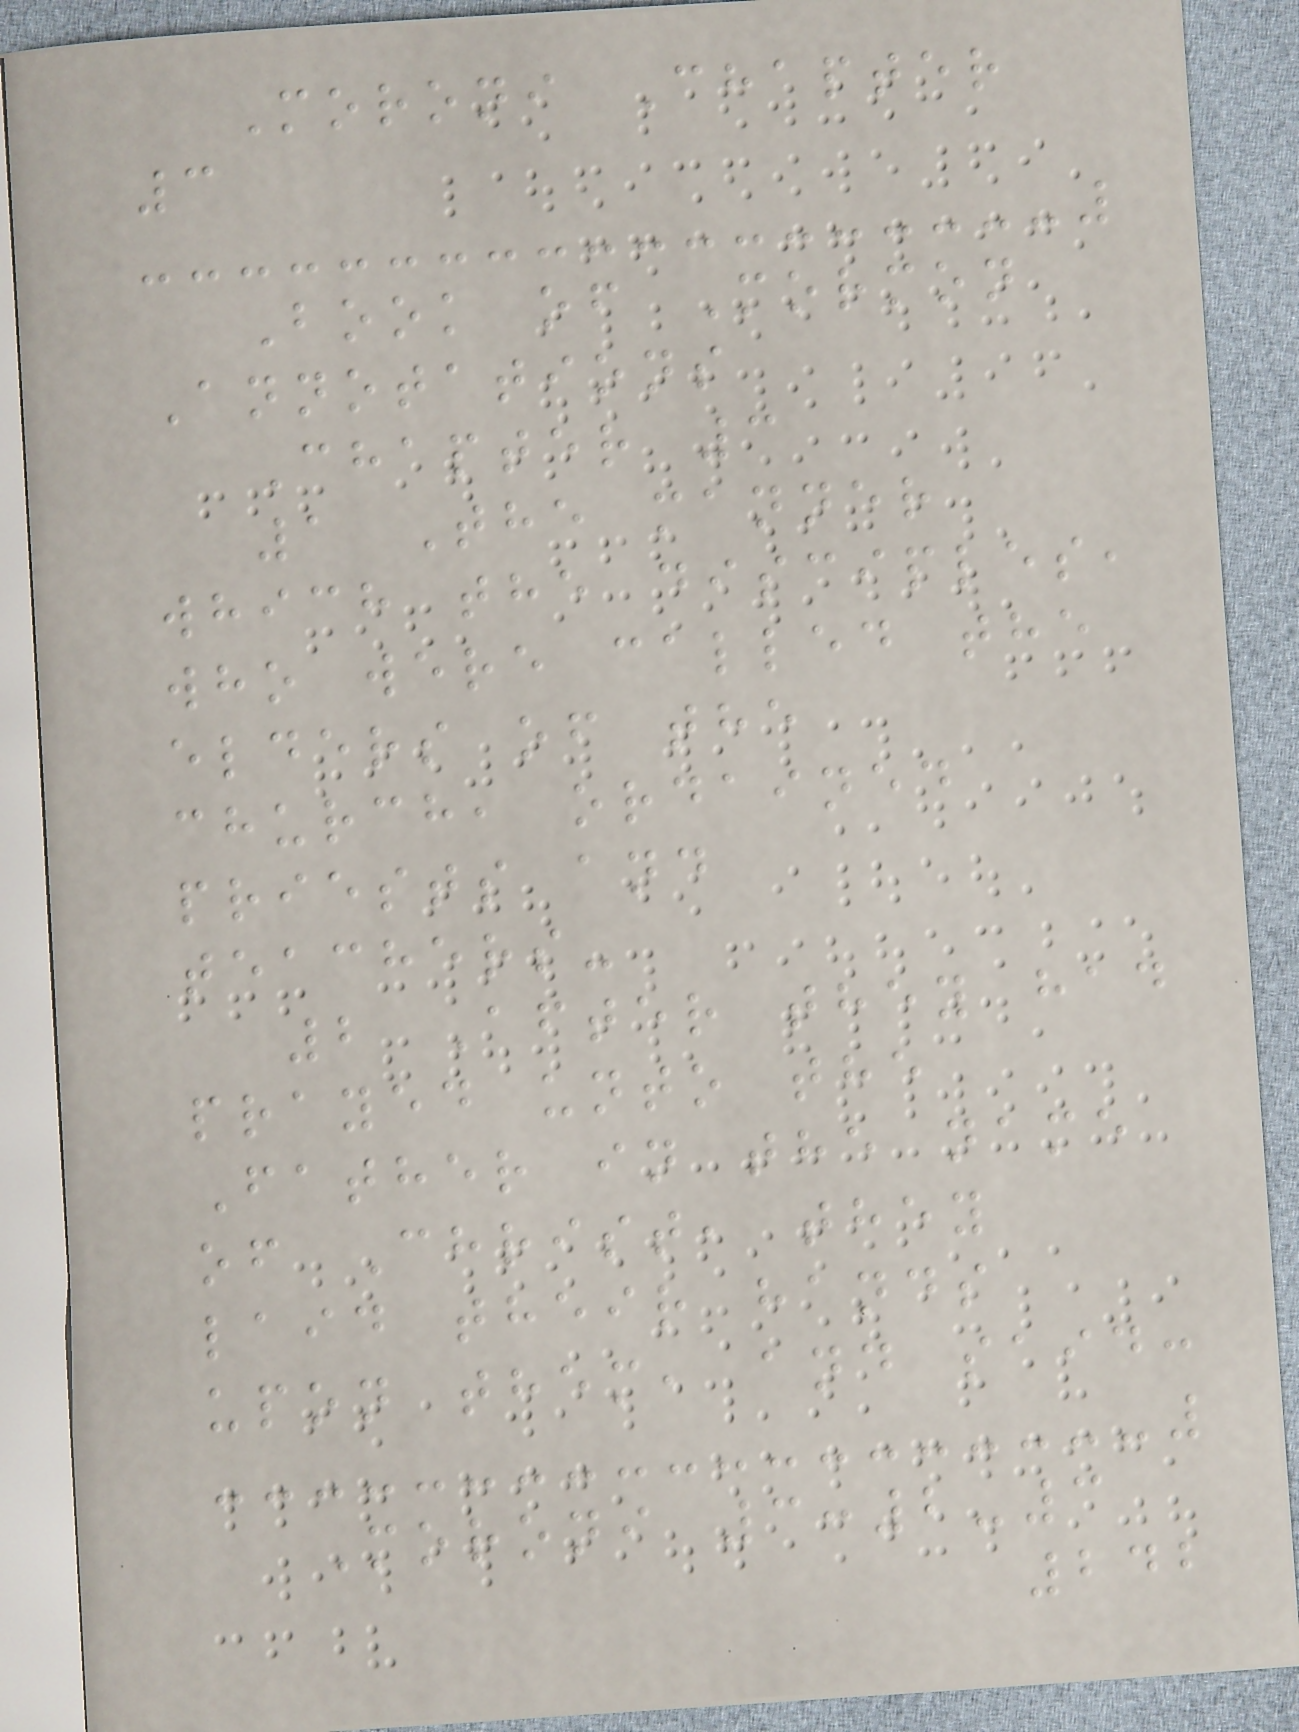Moroni Chapter
3
Book of Mormon
Annotations
Chapter 3
1 The manner
which the disciples,
who were called the
elders of the
church, ordained
priests and
teachers-
2 After they had
prayed unto the
Father in the name
of Christ, they
laid their hands
upon them, and said:
Moroni 3:2-3
242
